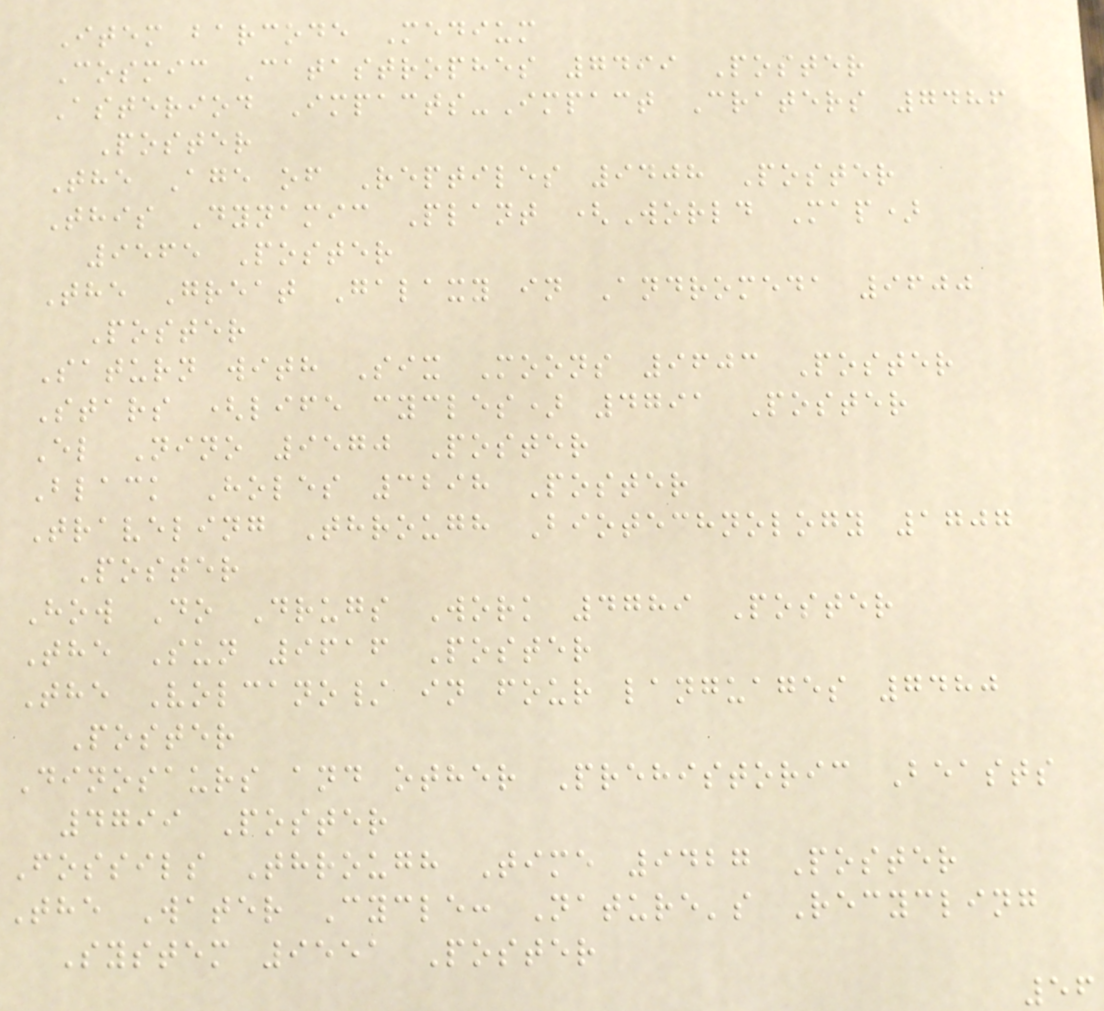Item barcode Medium
Cosmic Catastrophes 7499 Poster
Asteriod Impacts-Impact Craters 7486
Poster
The Age of Reptiles 9408 Poster
This Dynamic Plant (World Map)
9565 Poster
The Great Galaxy in Andromeda 9600
Poster
Saturn with Six Moons 9603 Poster
Stars (life cycles) 4791 Poster
El Nino 9570 Poster
Black Holes 3298 Poster
Traveling Through Biotechnology 1707
Poster
How Do Drugs Work 4789 Poster
The Sun 9616 Poster
The Volcano/ in four languages 7480
Poster
Dinosaurs and other Prehistoric Beasts
4799 Poster
Fossils Through Time 9427 Poster
The Water Cycle: Nature's Recycling
System 9551 Poster
56
